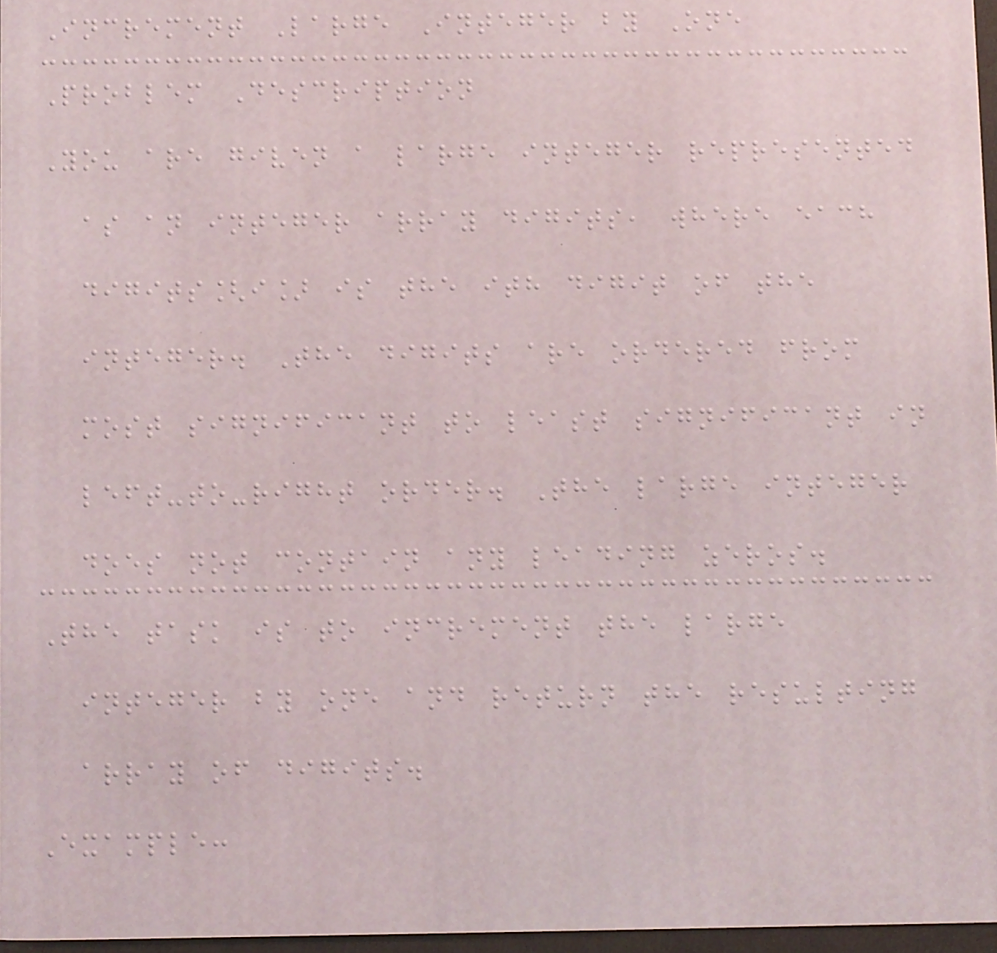Increment Large Integer by One
Problem Description
You are given a large integer represented
as an integer array digits, where each
digits[i] is the ith digit of the
integer. The digits are ordered from
most significant to least significant in
left-to-right order. The large integer
does not contain any leading zeros.
The task is to increment the large
integer by one and return the resulting
array of digits.
Example:
